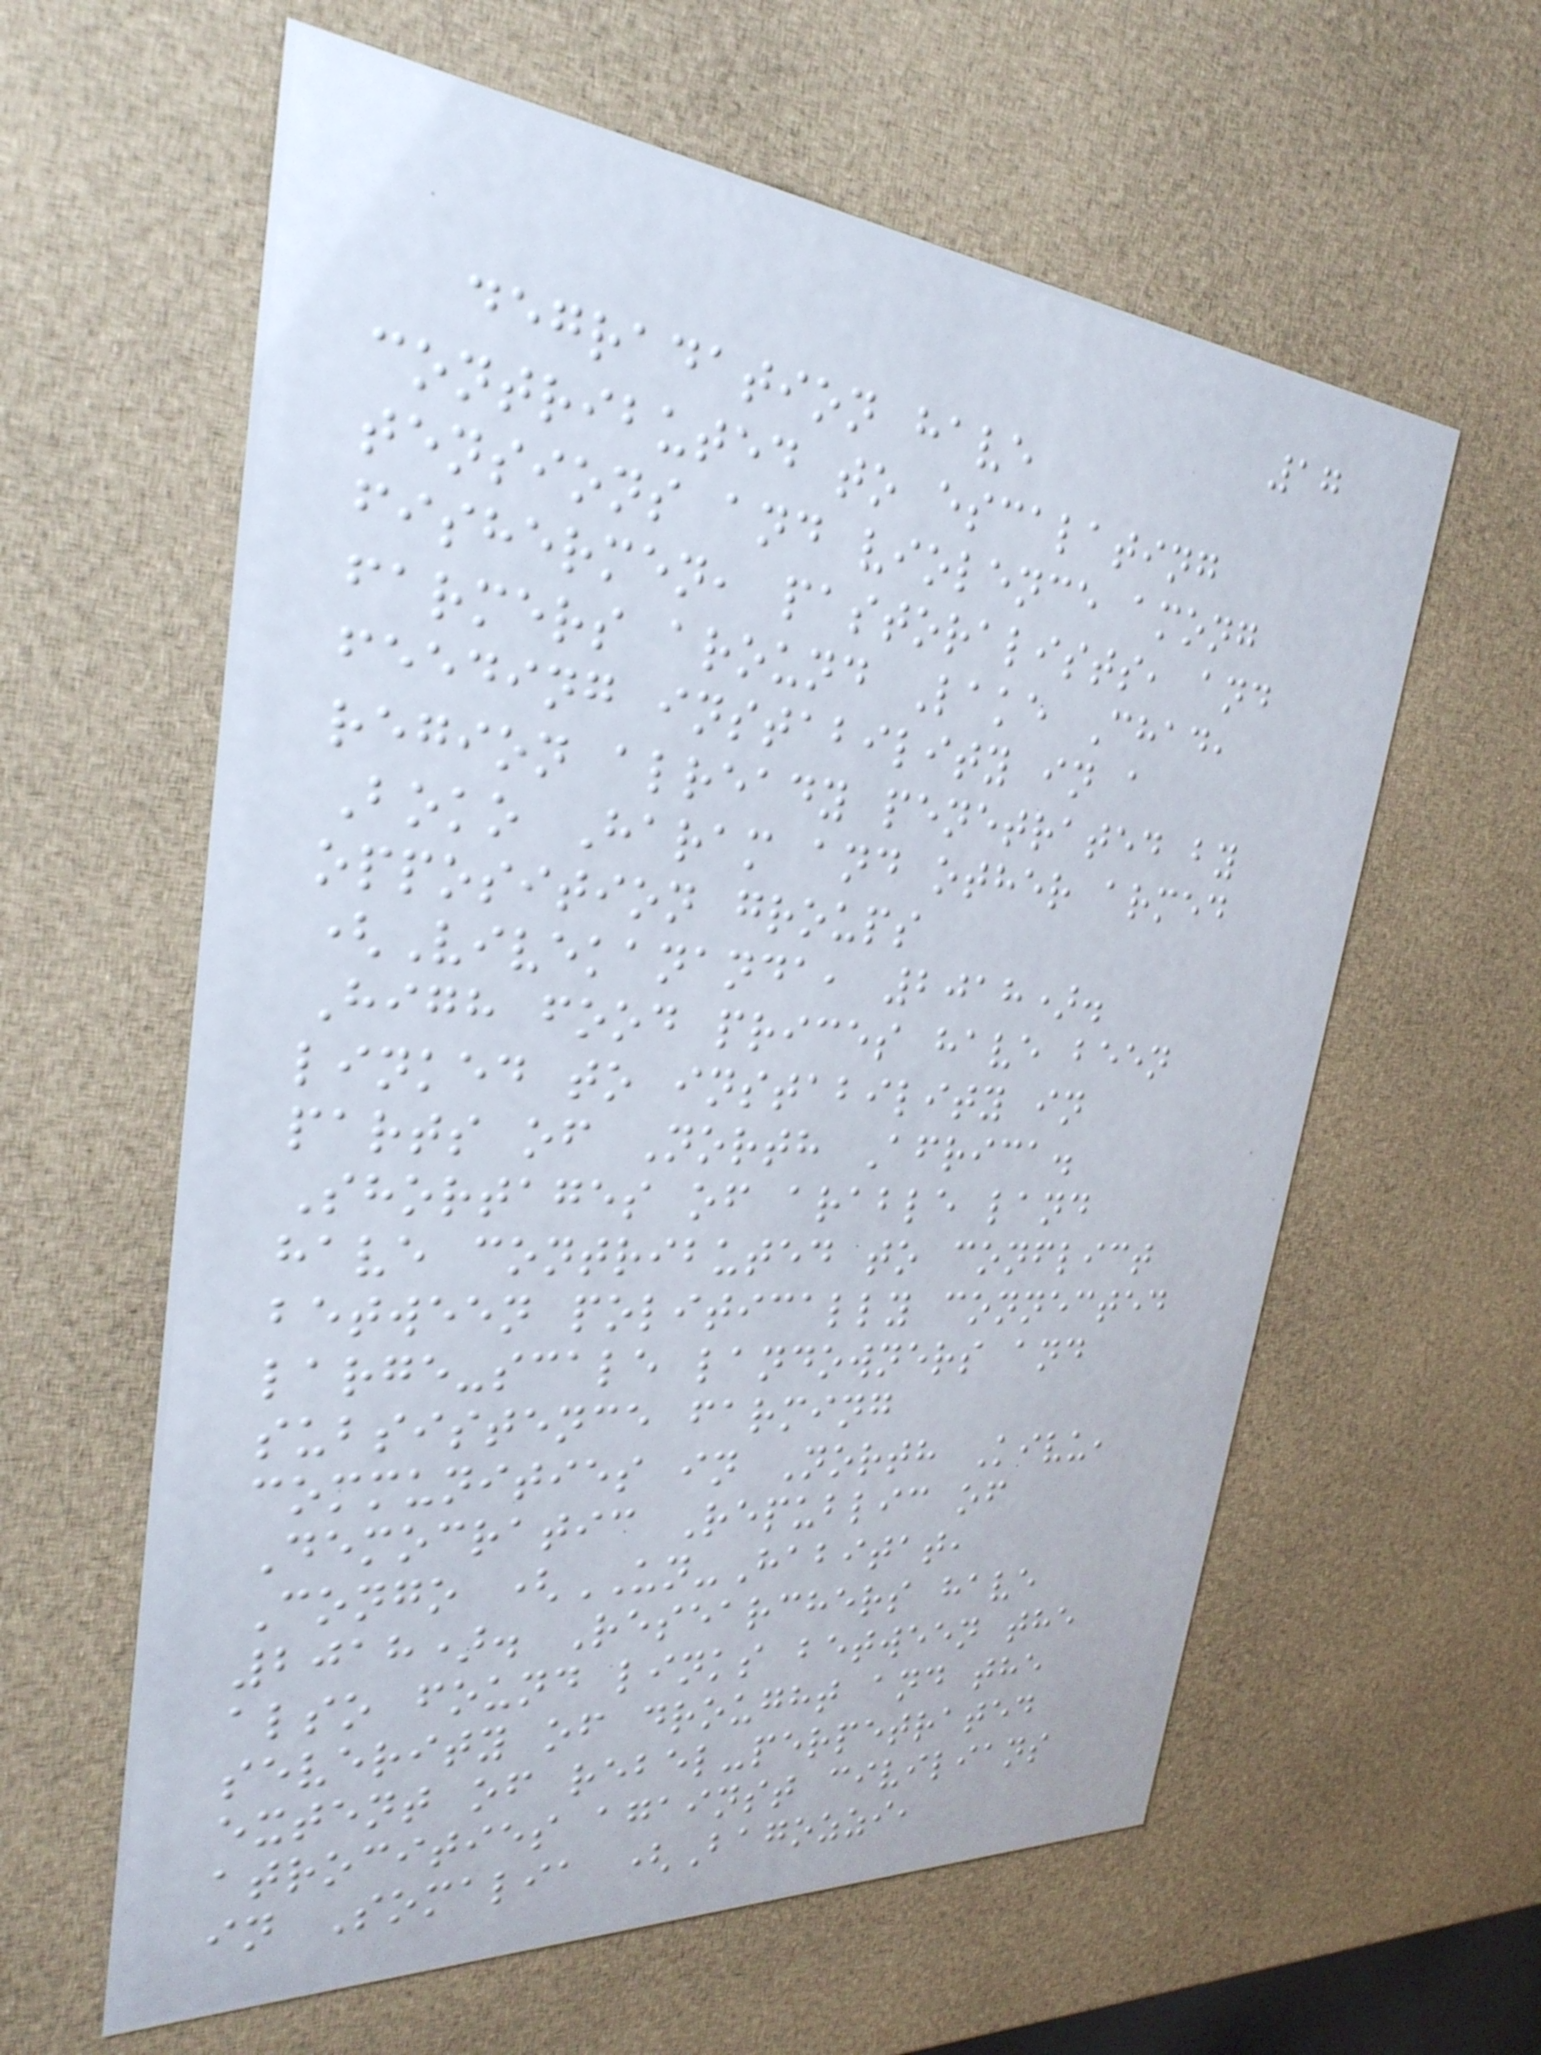17
degradation have
contributed to escalating
tensions and violence among
fishermen, pastoralists, and
farmers around Lake Chad,
feeding instability in a
region already penetrated by
Boko Haram and other armed
opposition groups
(Vivekananda, 2018).
High food prices have been
linked to instability in
parts of North Africa.
Shortages of arable land
have contributed to conflict
between politically connected
large-scale landowners and
subsistence farming
communities in North Kivu,
Democratic Republic of
Congo (UN-Habitat,
2018). Researchers have
also found links between the
severity of drought and the
extent of rebel-perpetrated
atrocities against civilians
in Somalia (Bagozzi,
